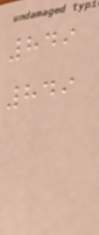849
849
